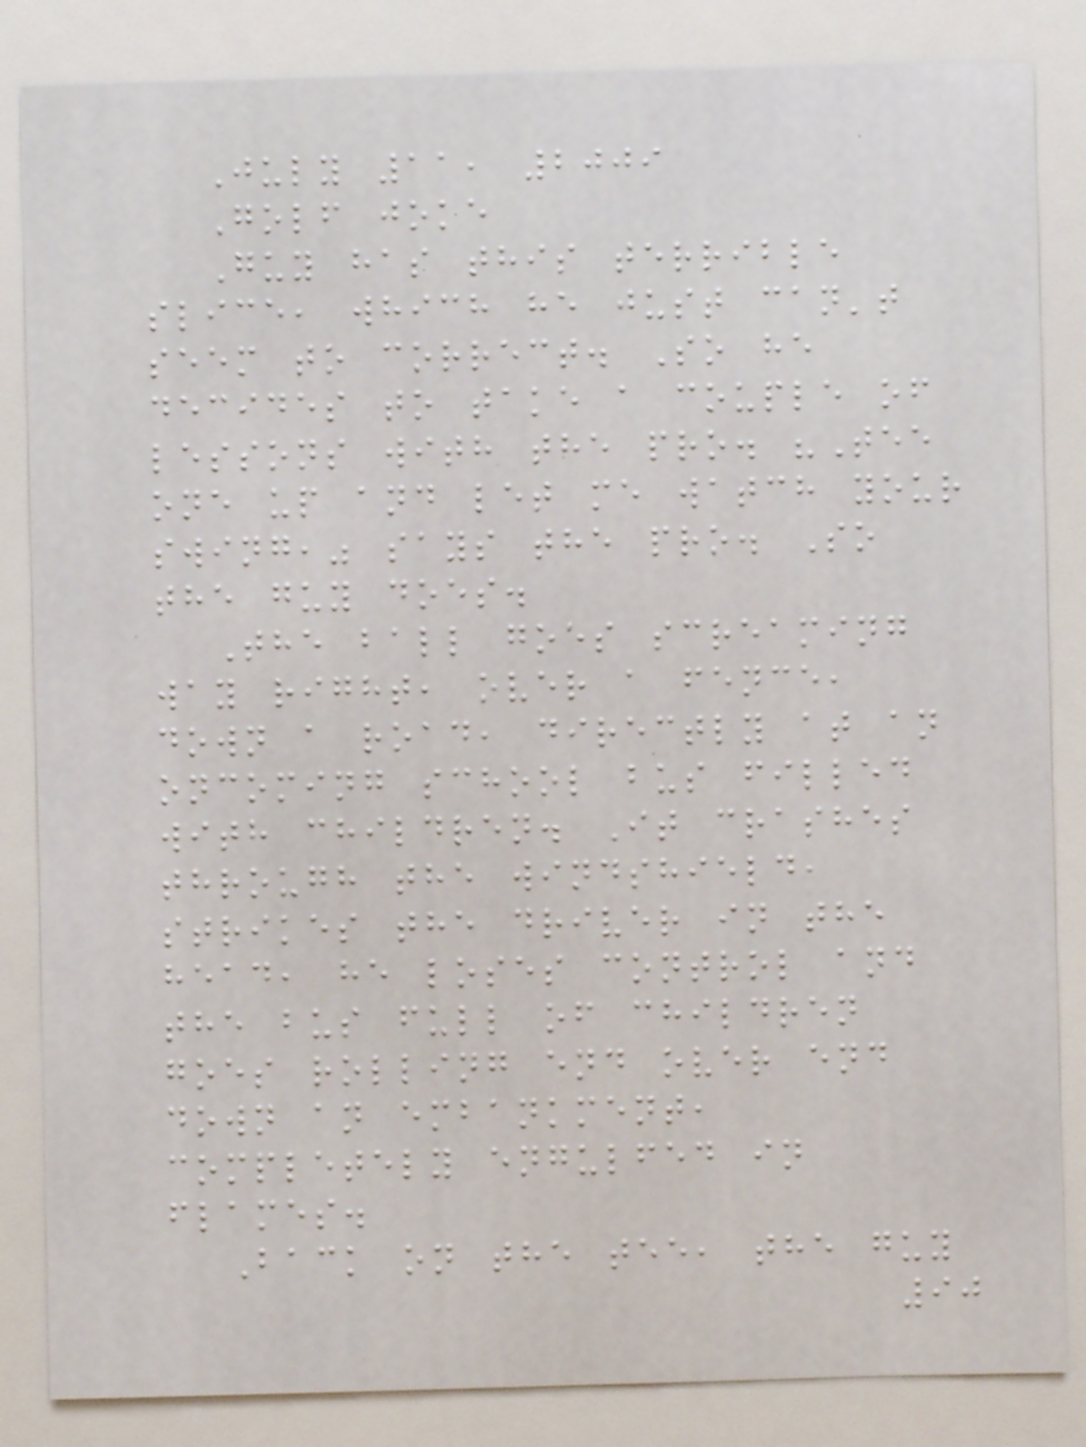July 11, 2009
Golf joke
Guy has this terrible
slice, which he just can't
seem to correct. So he
decides to take a couple of
lessons with the pro. "Tee
one up and let me watch your
swing," says the pro. So
the guy does.
The ball goes screaming
way right, over a fence,
down a road, directly at an
oncoming school bus filled
with children. It crashes
through the windshield,
strikes the driver in the
head, he loses control and
the bus full of children
goes rolling end over end
down an embankment,
completely engulfed in
flames.
Back on the tee, the guy
90
